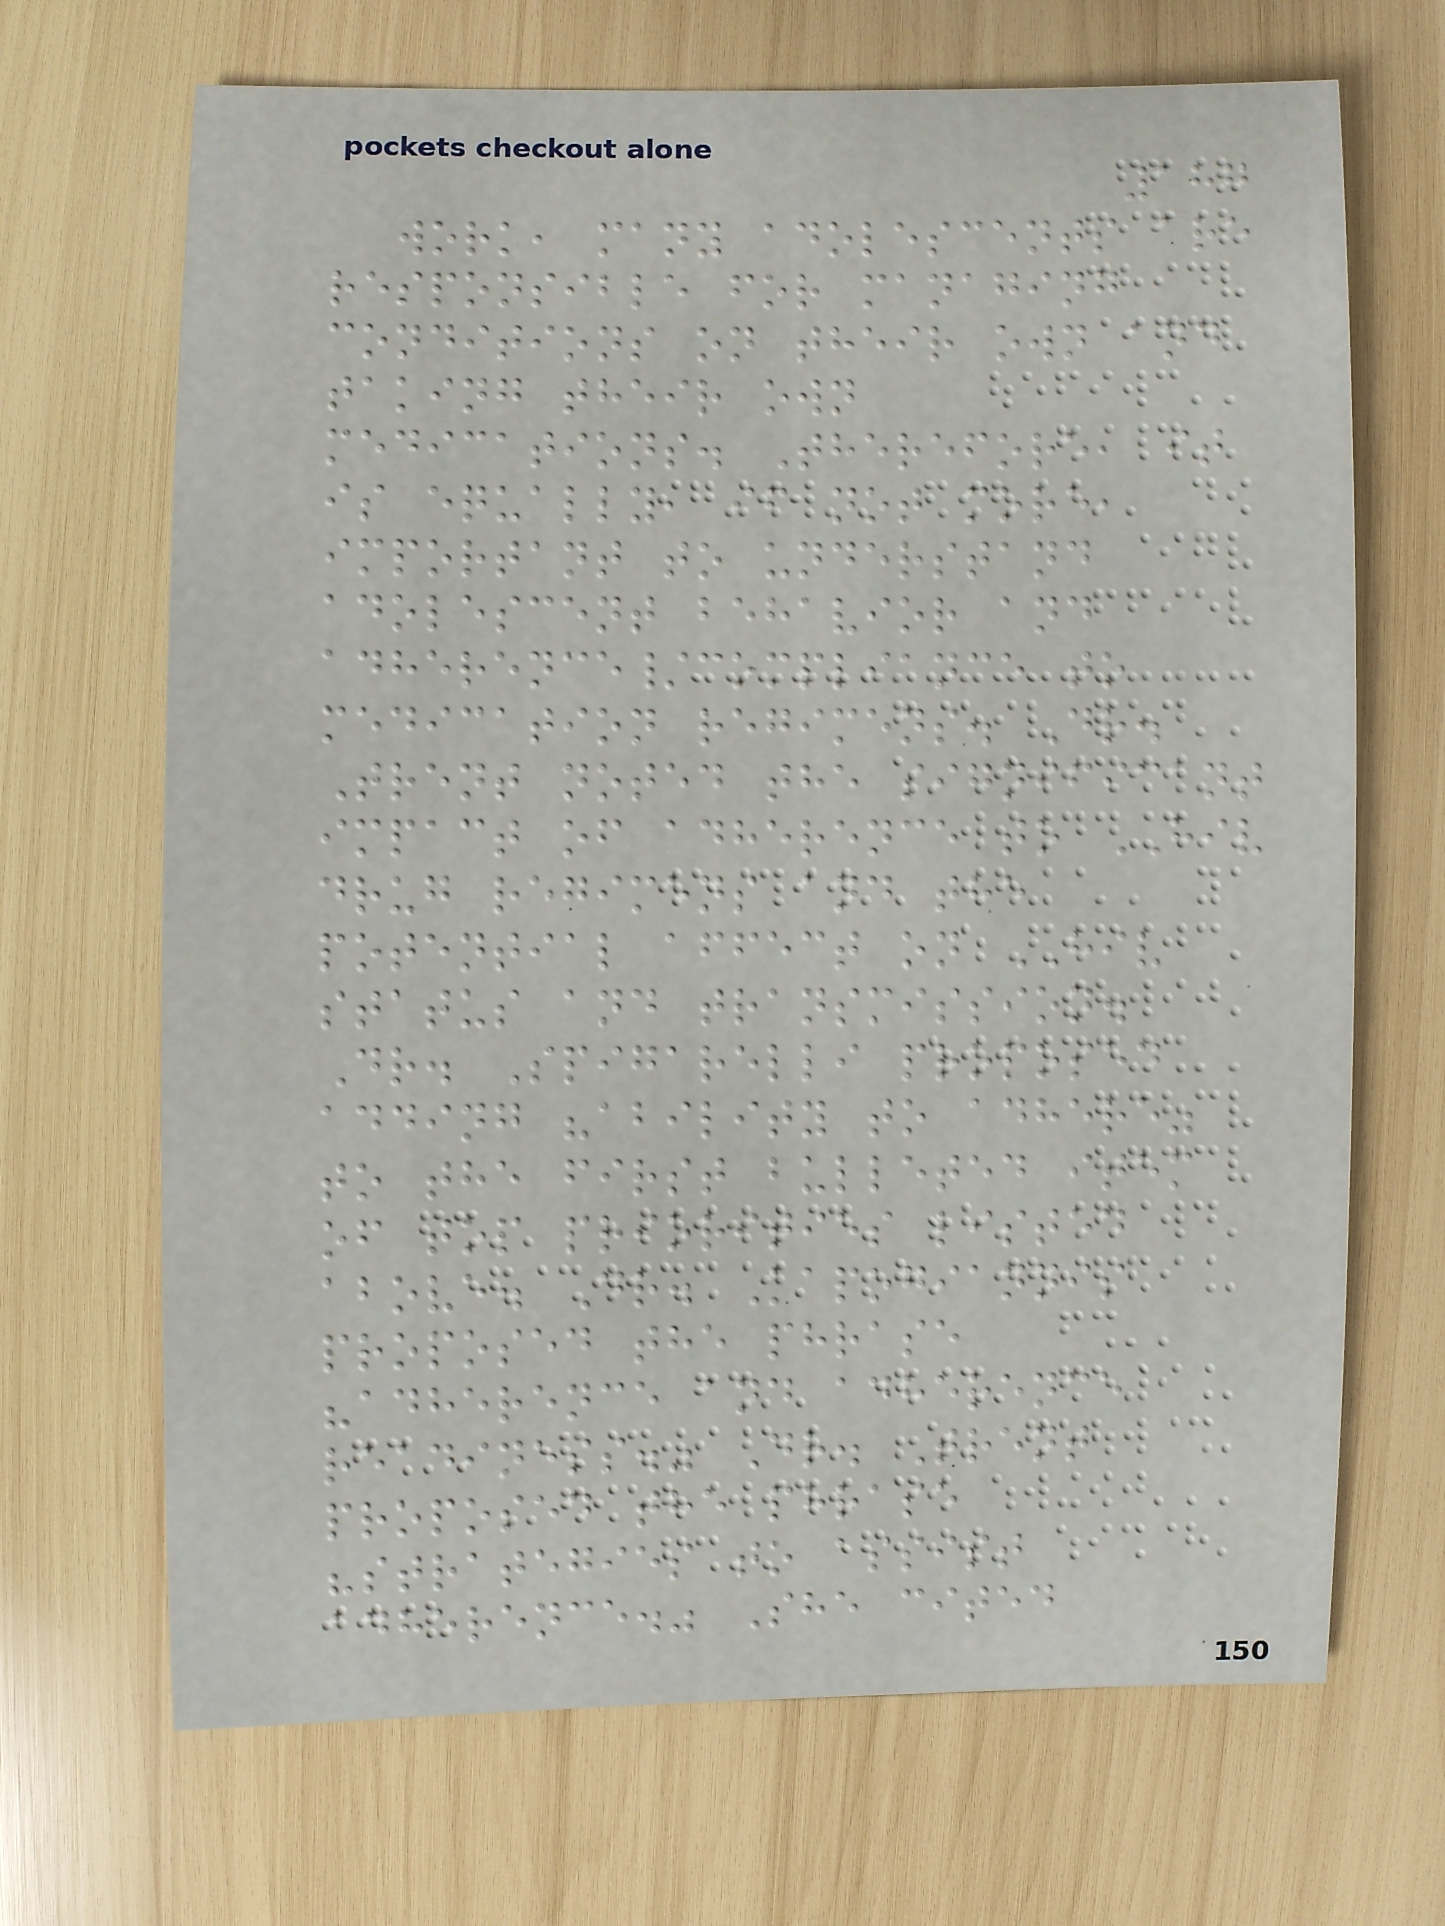187
work, many adolescents are
responsible for managing
conditions on their own and
taking their own
medications. Therefore, it
is equally, if not more,
important to understand
adolescent behavior and
adherence/compliance to
medication regimens. Dr.
Trent noted the significant
impact of adherence to HIV
drug regimens and the
potential affect on HIV
status and transmission.
Dr. Spigarelli proposed
adding "ability to adhere"
to the first bulleted item
of top priorities listed
above. Dr. Kapogiannis
proposed the phrase
"adherence and adherence
readiness." Dr. Trent
proposed the phrase
"strategies to assist
adherence." She cited
